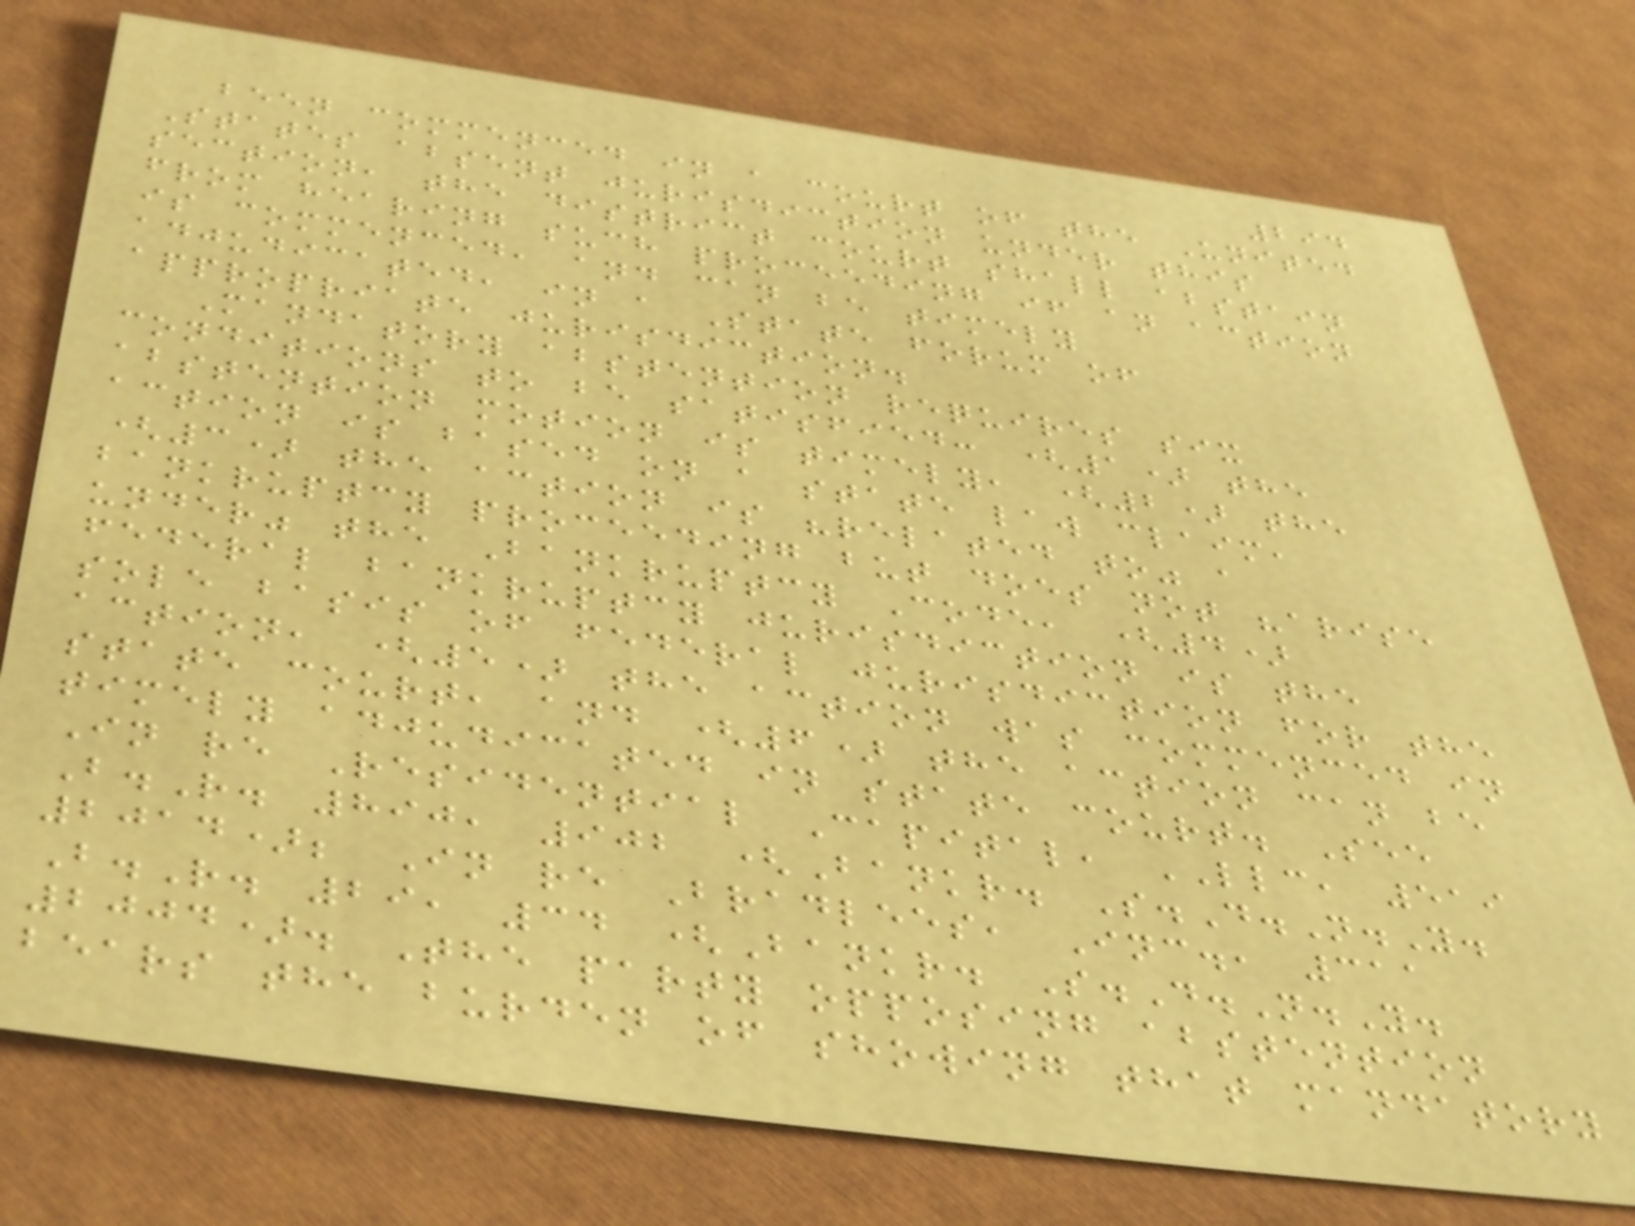294
been commenced in a court of the United
States absent jurisdiction under this
section, the district court shall abstain
from hearing such proceeding if an action
is commenced, and can be timely
adjudicated, in a State forum of
appropriate jurisdiction.
Mandatory abstention requires six
conditions to be satisfied: (1) the
abstention motion is timely, (2) the
action is based on a state law claim,
(3) the action is "related to" a
bankruptcy proceeding but does not "arise
under" the Bankruptcy Code, (4)
federal bankruptcy jurisdiction is the
sole basis of federal jurisdiction for the
action, (5) the action was commenced in
state court, and (6) the action can be
timely adjudicated in state court. See
In re Residential Capital, LLC, 519
B.R. 890, 902 (Bankr. S.D.N.Y.
2014); In re Bradlees, Inc., 311
B.R. 29, 34 (Bankr. S.D.N.Y.
2004). The party opposing abstention
bears the burden of showing that mandatory
